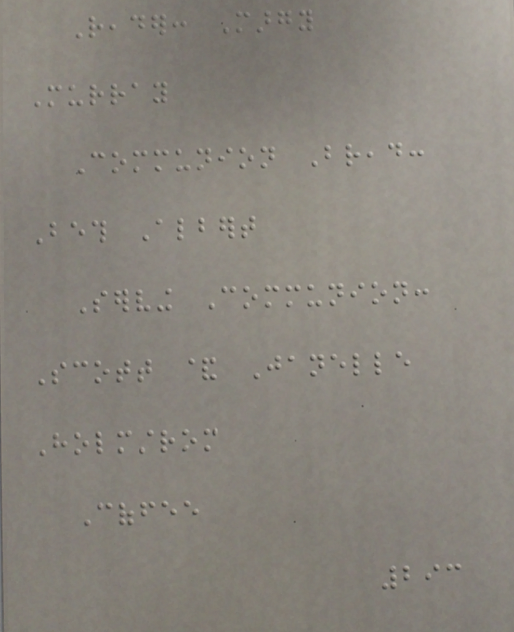Reader: Margy
Murray
Communion Bread:
Beth Albert
Serving Communion:
Scott & Janelle
Holmstrom
Coffee
293
